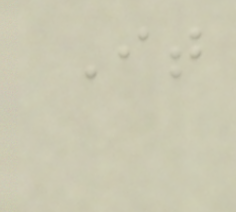It
